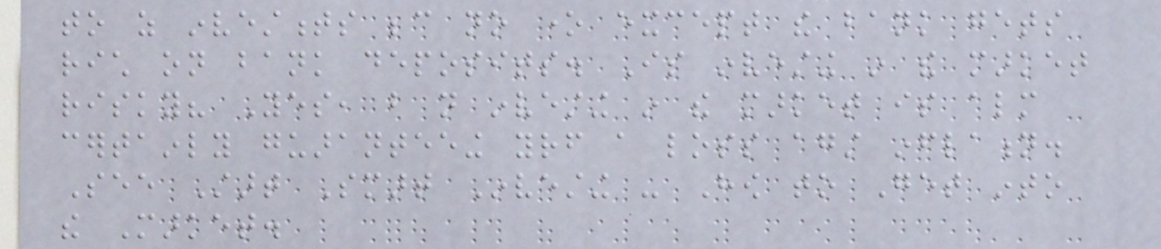to as investments because no one except the bank gets
rich on bank deposits. Is investing in the market
risky? Yes, but not investing in the market is almost
certainly guaranteeing yourself a loss against inflation.
See Start Smart Investing - How to Get into
the Market.
